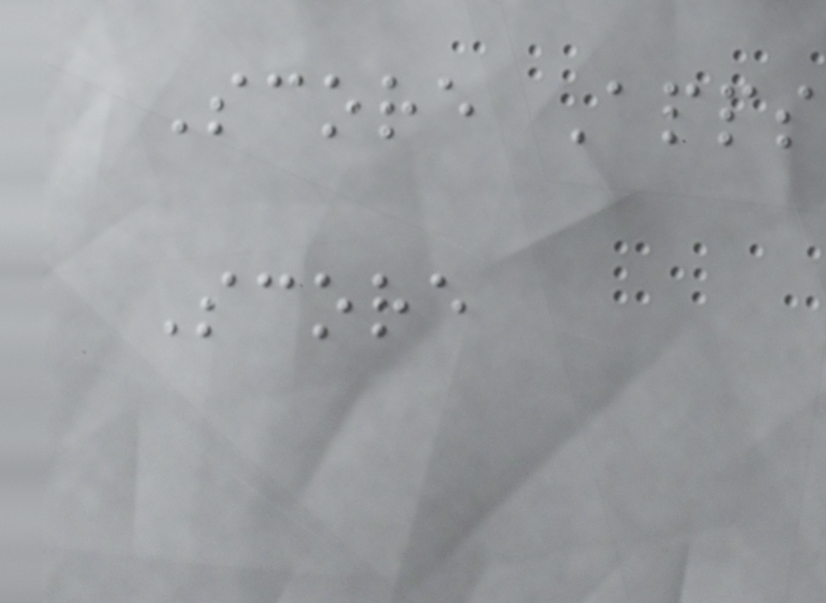Score Apps
Score
